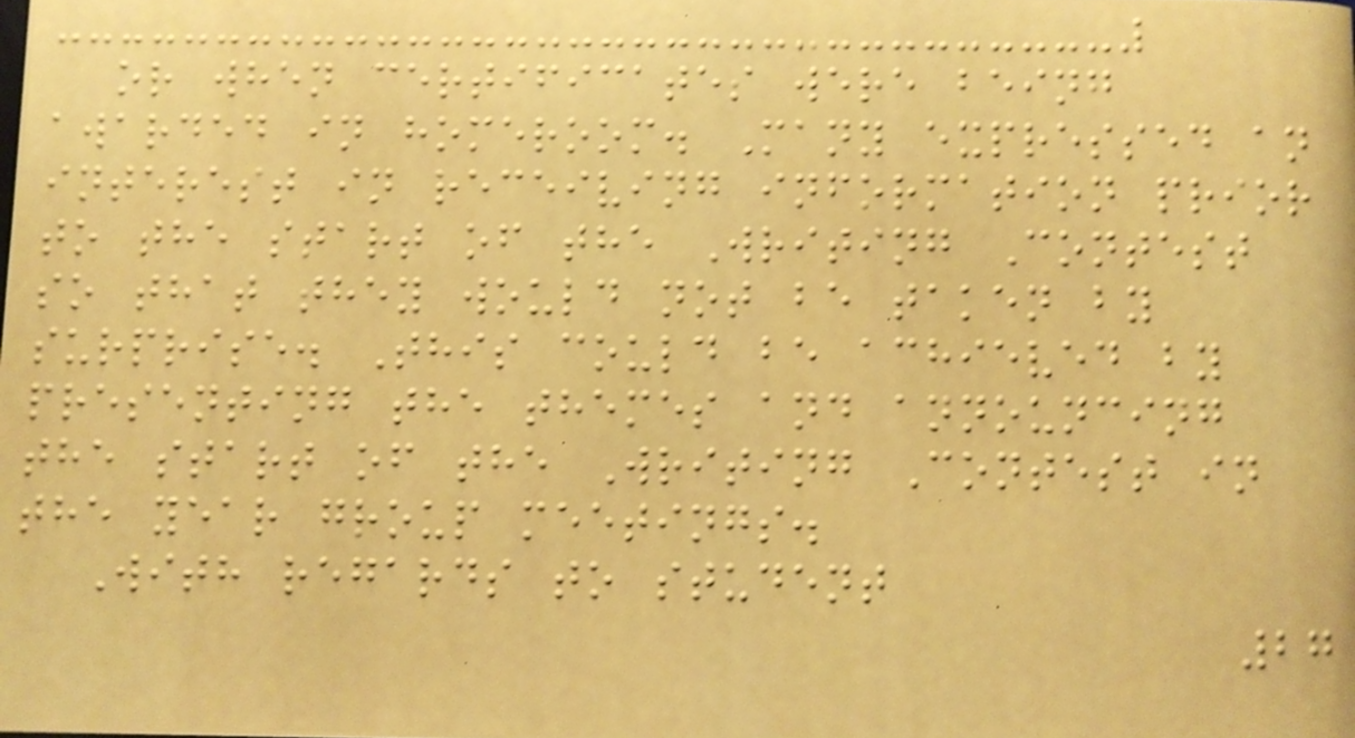or when certificates were being
awarded in homeroom. Many expressed an
interest in receiving information prior
to the start of the Writing Contest
so that they would not be taken by
surprise. This could be achieved by
presenting the themes and announcing
the start of the Writing Contest in
the year group meetings.
With regards to student
27
